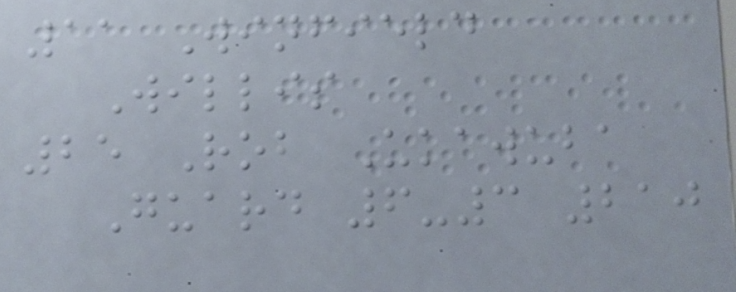11 Winfield
Willis
25 Rob Ukawuba
Guard 6-3 210
